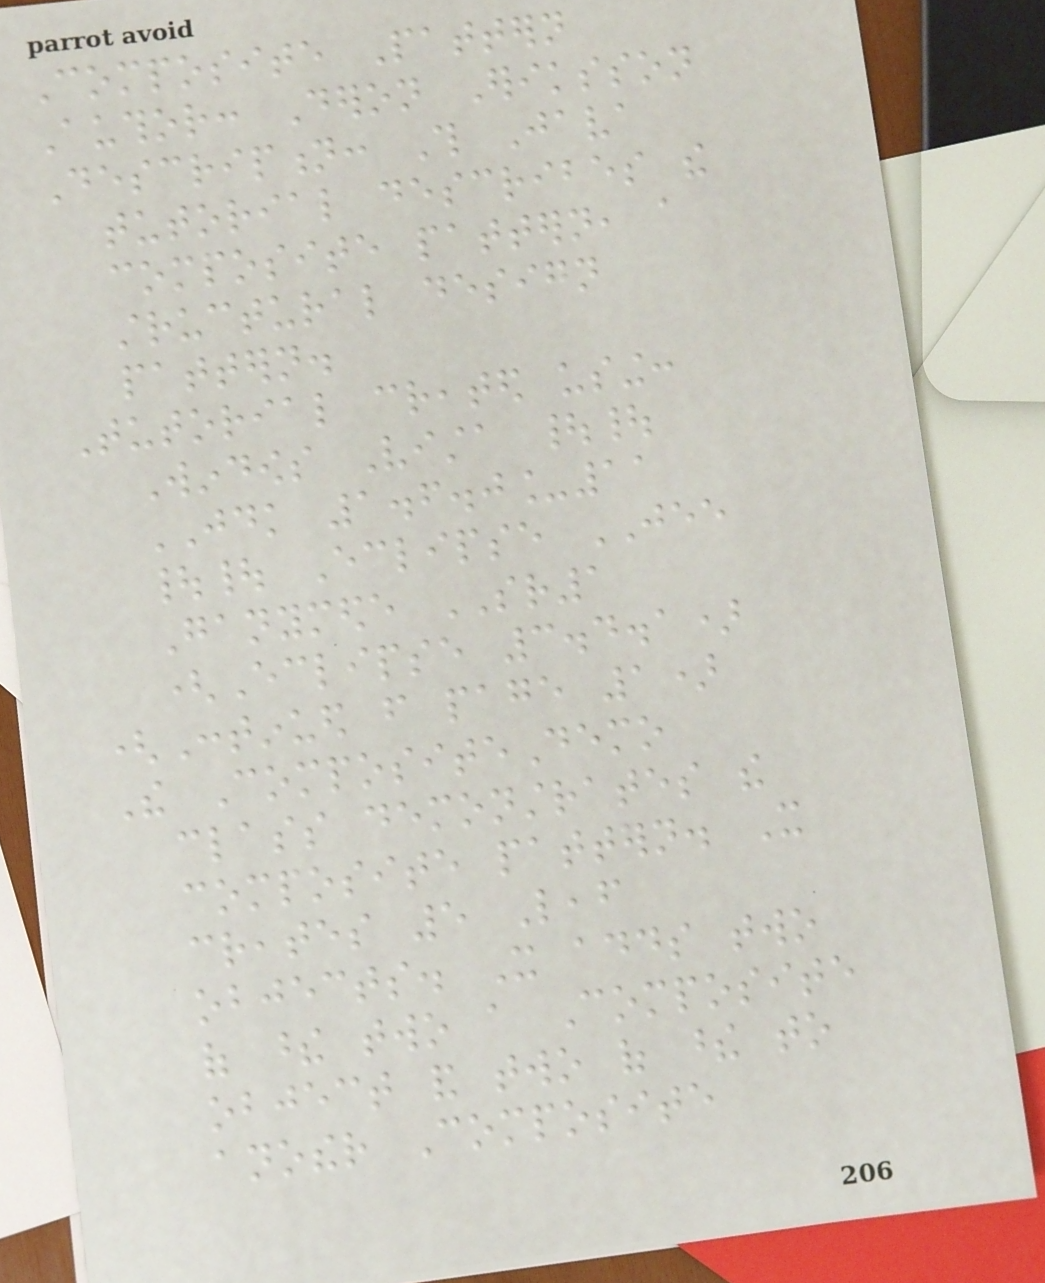Composite Pattern
Author: Deron Eriksson
Description: This Java
tutorial describes the
composite pattern, a
structural design
pattern.
Tutorial created using:
Windows Vista ||
JDK 1.6.0_11
|| Eclipse JEE
Ganymede SR1
(Eclipse 3.4.1)
(Continued from page 1)
The CompositeDemo
class demonstrates the
composite pattern. It
creates 5 Leaf
objects. It adds two
of these two a Composite
object and two of these to
another Composite
